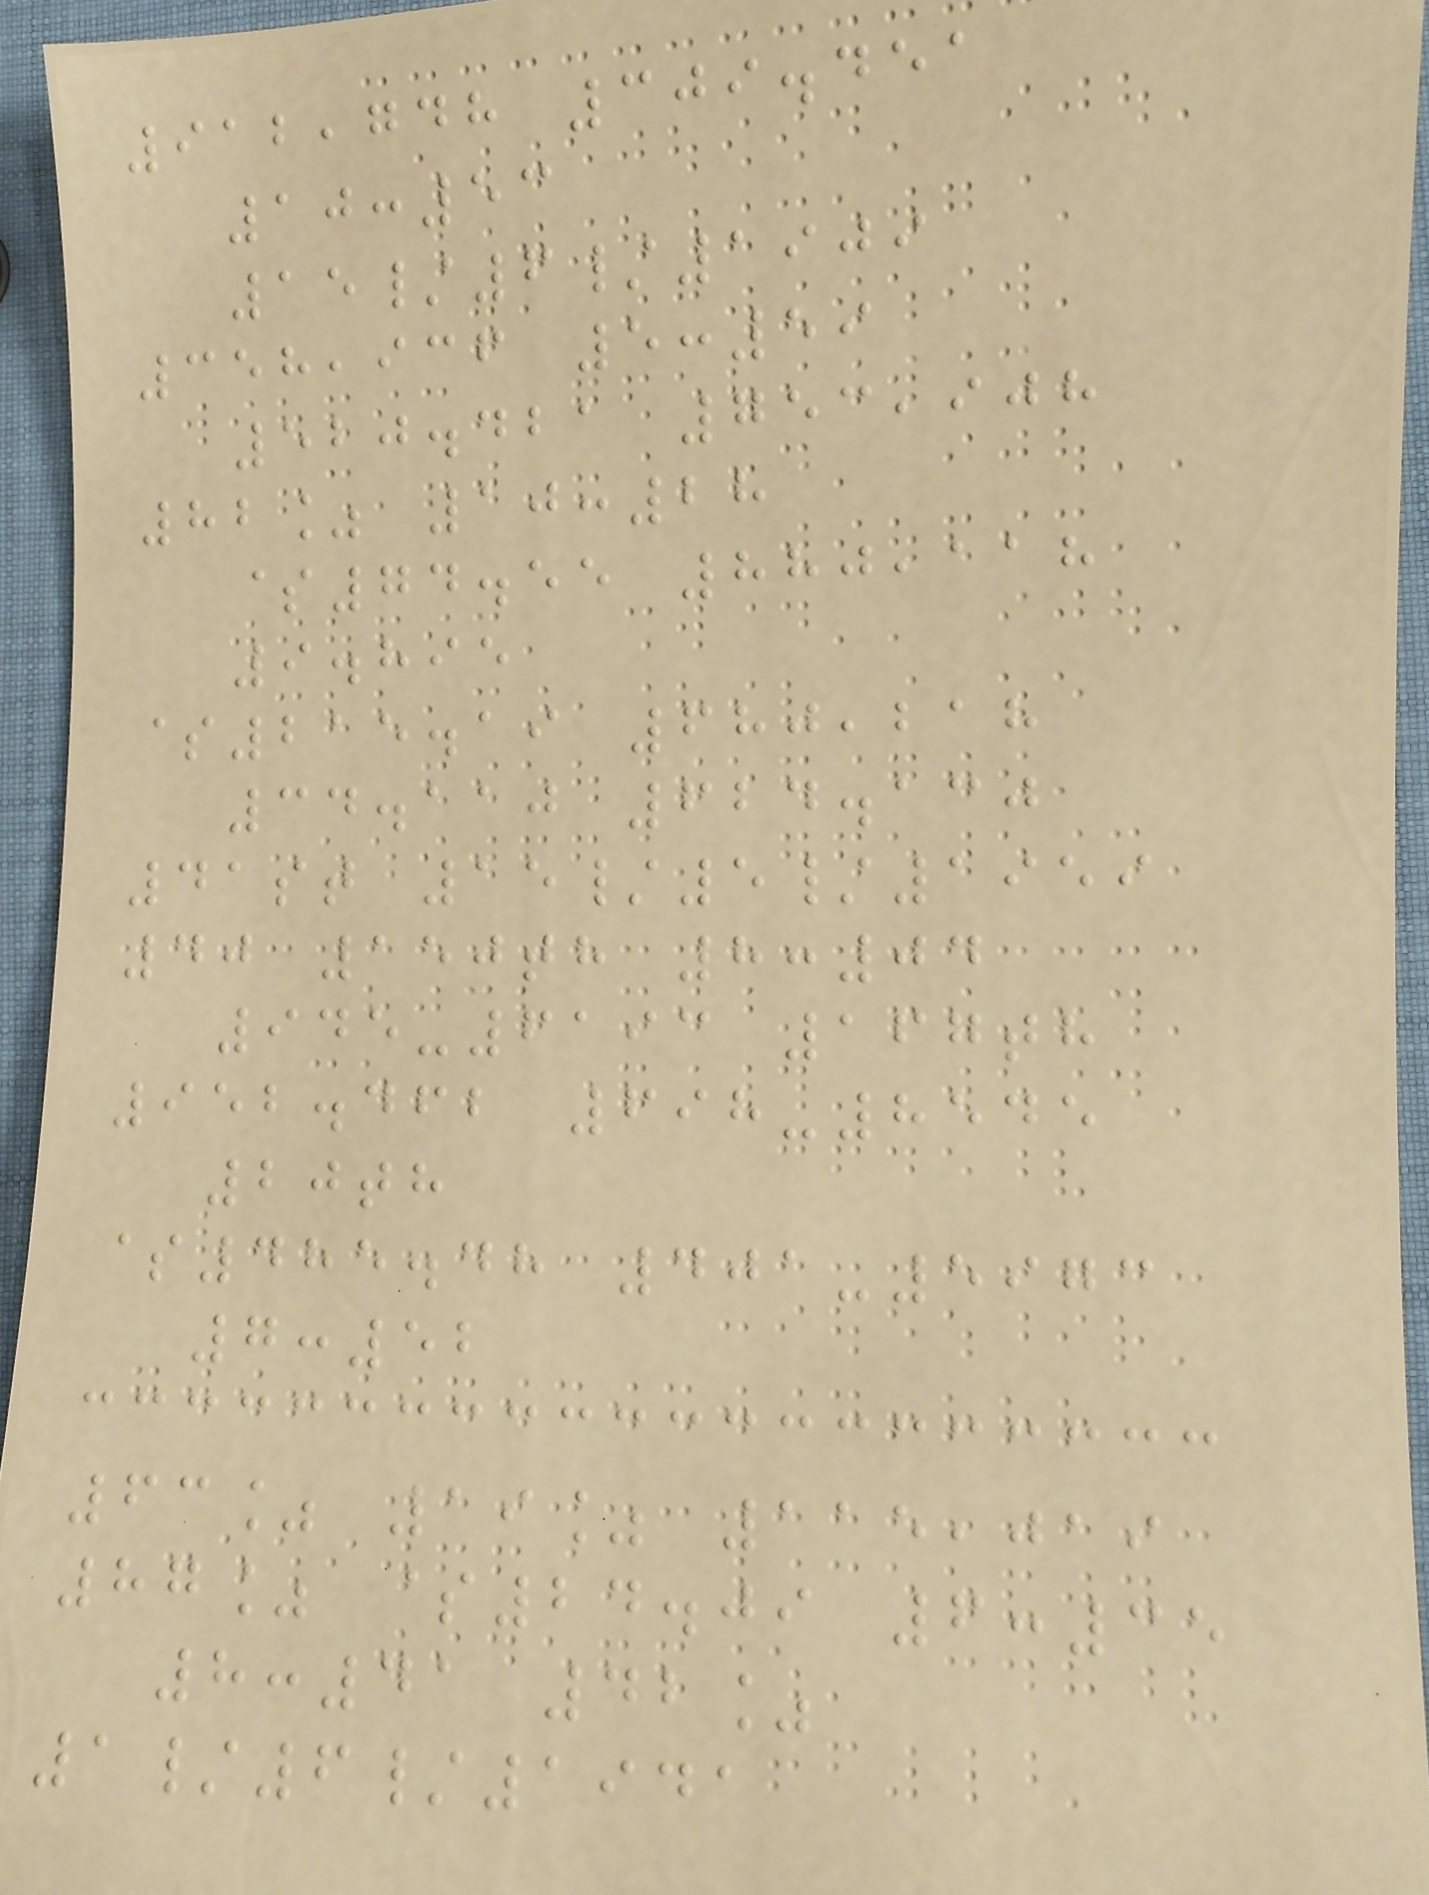912,748 309.451
10:53
15/6/1909
358,936 5:59
520.421 753,908
82% 10:28
$74.55 880,118
9.895
$215.19 680,218
34.110 624.130
41st 15/5/1959
40 150th 8:04
945-6193 167th
952.462 698-8545
20th
$485.48 401-5973
7:52
63% 19% 115,019
87% $24.09 6:35
8:41 42%
1/6/1941
